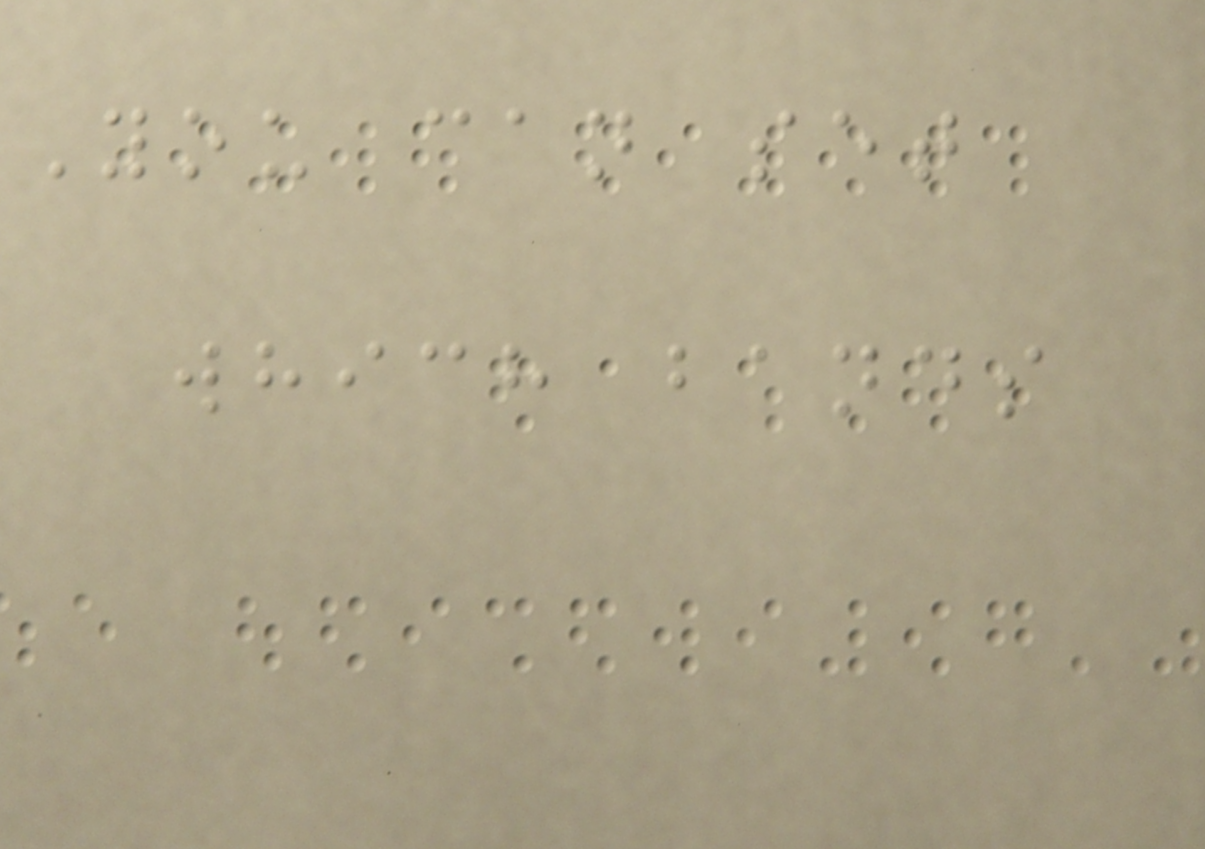You can set
which bands
